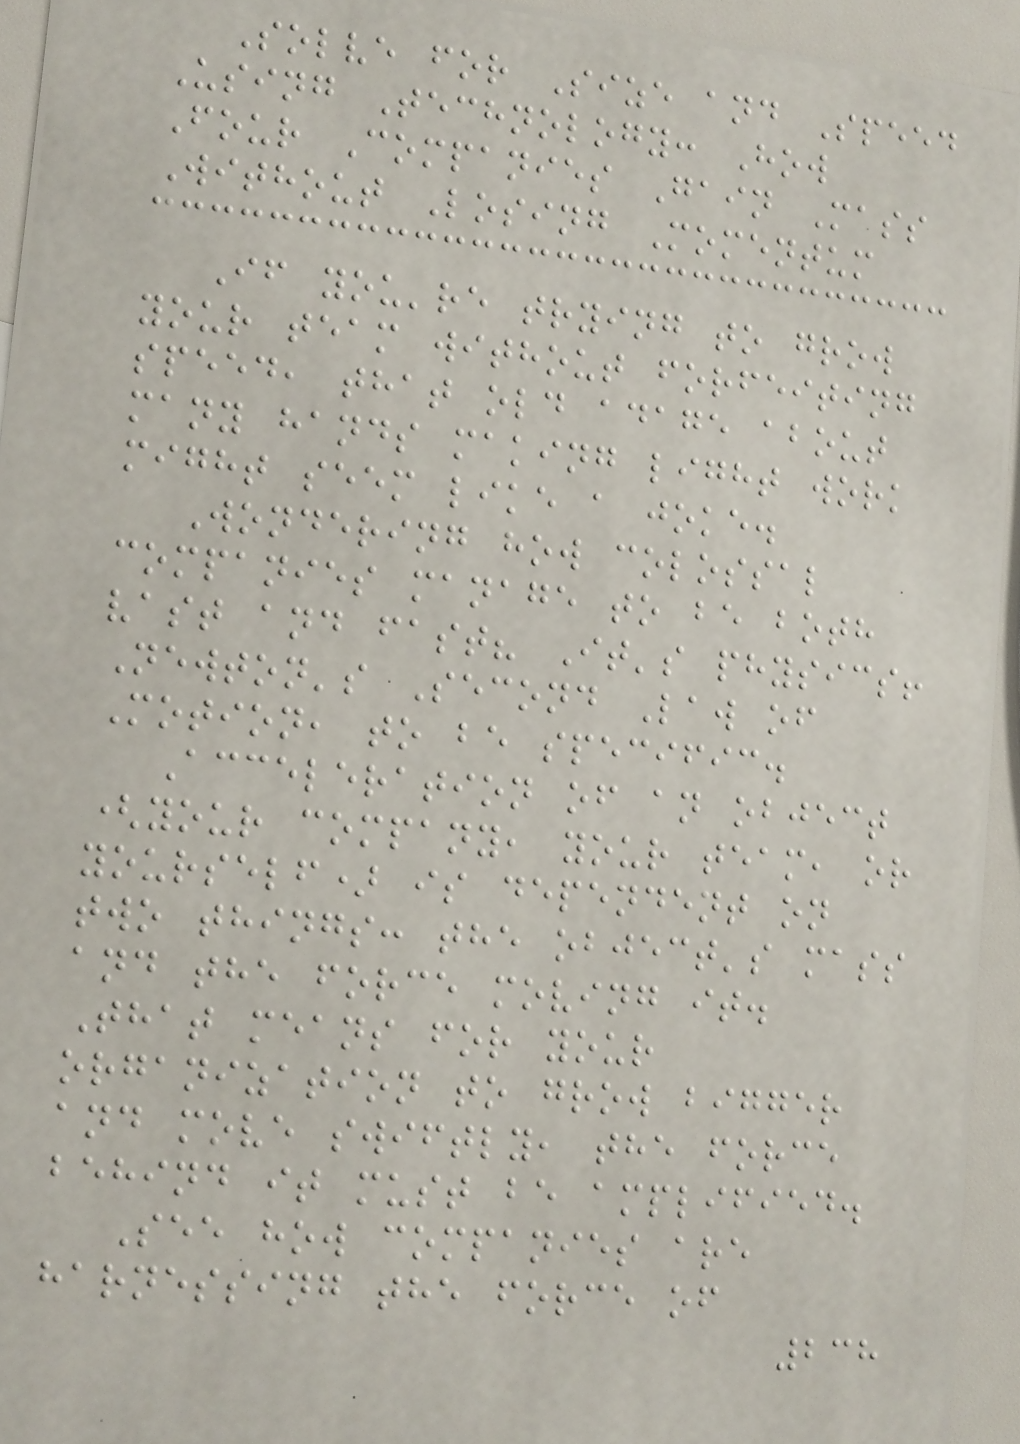Solve for Size and Speed
Using Technology: How
Four Companies Gain Mass
Without Losing Momentum
If you're trying to grow
your team without forfeiting
speed, that old adage about
many hands making light work
might seem like a joke.
Wondering how colossal
companies manage to be both
vast and fast? It's physics!
Newton's Second Law of
Motion, to be specific.
Acceleration of an object
(your company, your team, or
yourself) is dependent on
two things: the object's mass
and the force moving it.
That means for your
organization to grow bigger
and move swiftly, the force
behind it must be amplified.
See how companies are
harnessing the force of
238
